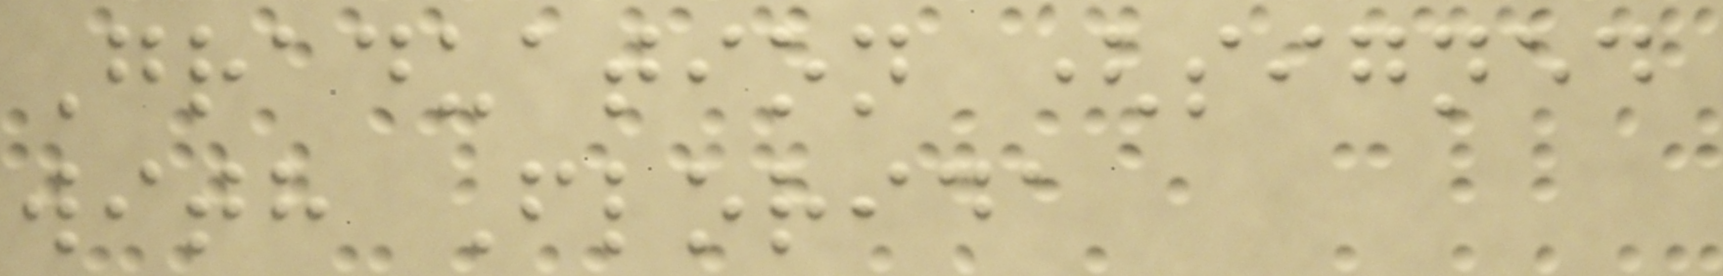Graduation (signed
with Florida
